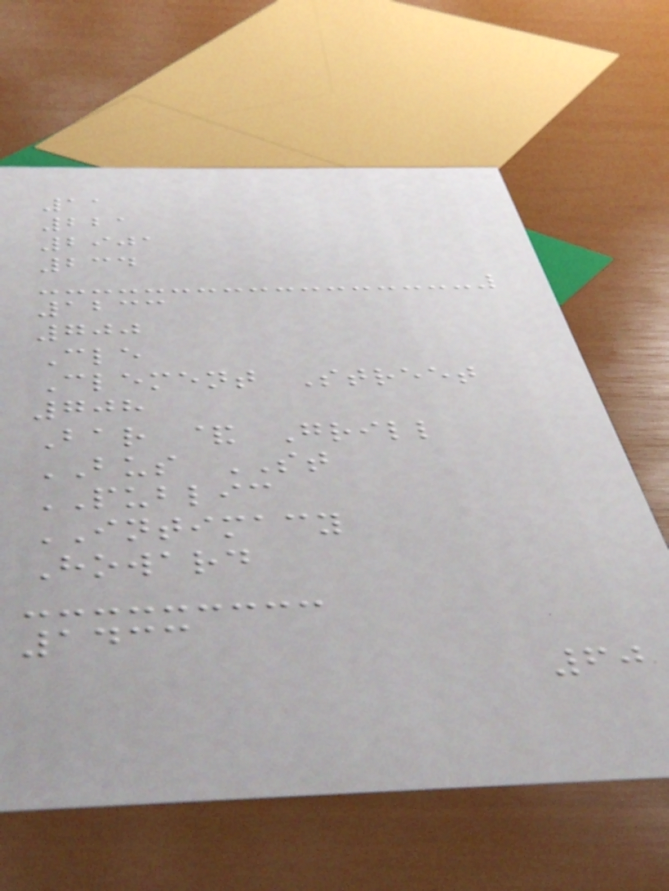11
221
2901
234
1233
700
Cle
Clement Street
708
Bar & Grill
BUS ST
PUBLIC
INTIMACY
Howard
1433
60
